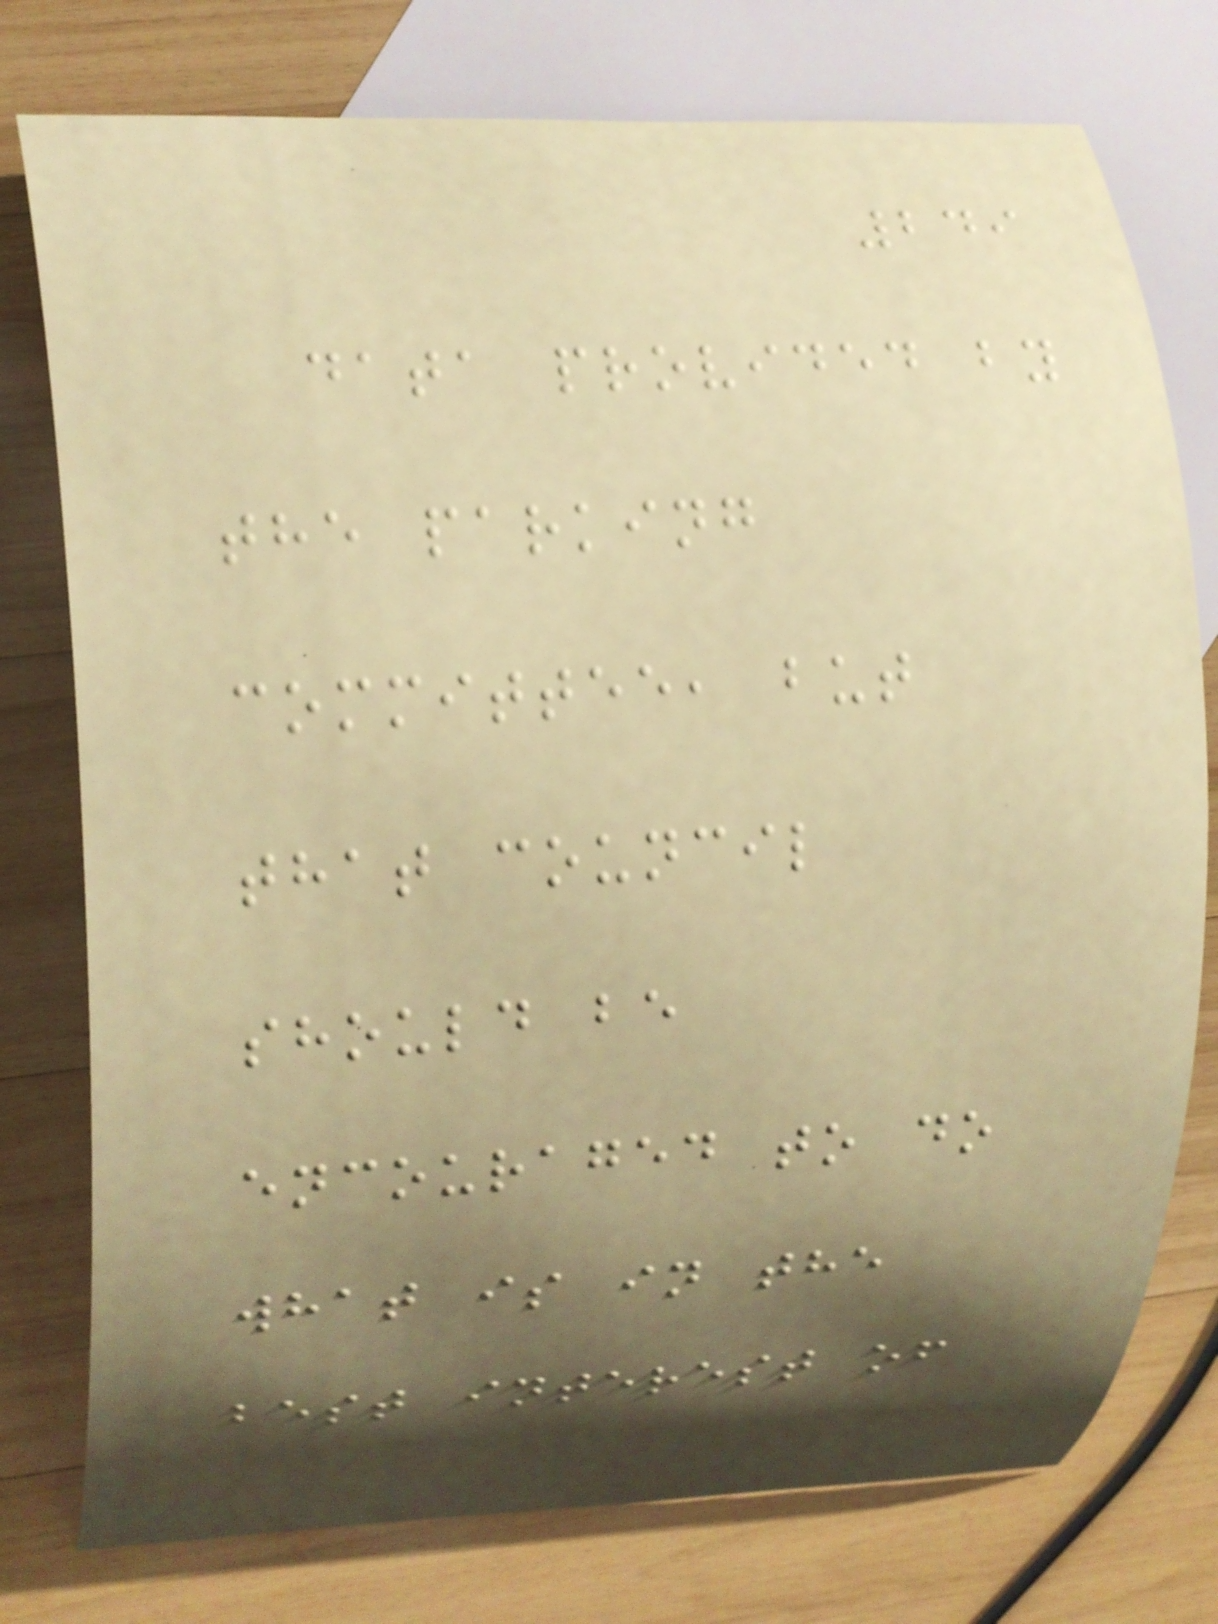249
data provided by
the parking
committee, but
that council
should be
encouraged to do
what is in the
best interest of
